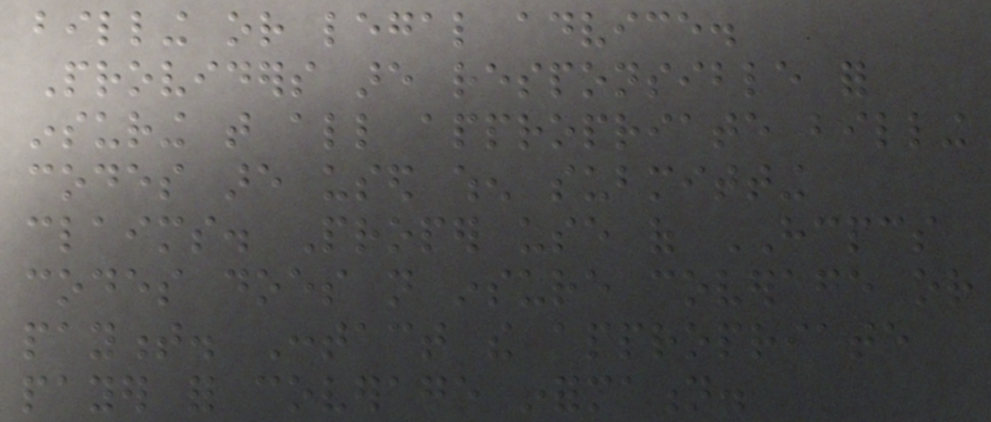billing or legal advice.
Providers are responsible for
insuring that all appropriate billing
codes are used when submitting
claims. Proper use of HCPCS
codes does not insure coverage or
payment. Contact the appropriate
payer for coverage information.
